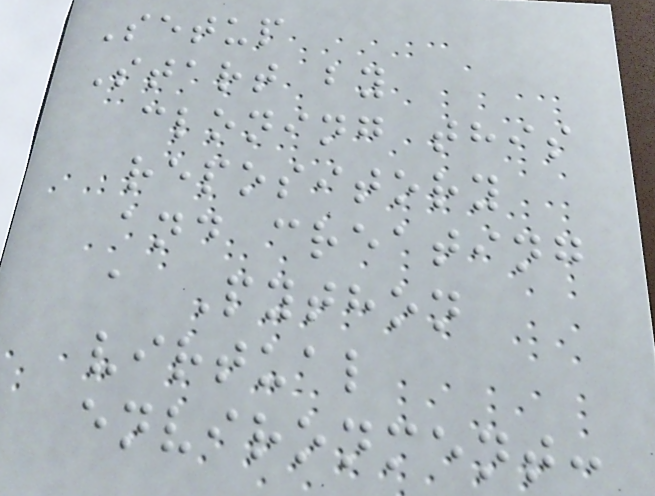Setup
Start by
cloning this
repository
and creating
a Python
virtual
environment:
